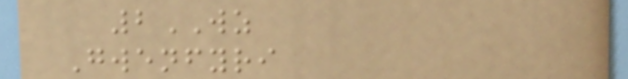2WZ
Gwenfyri
